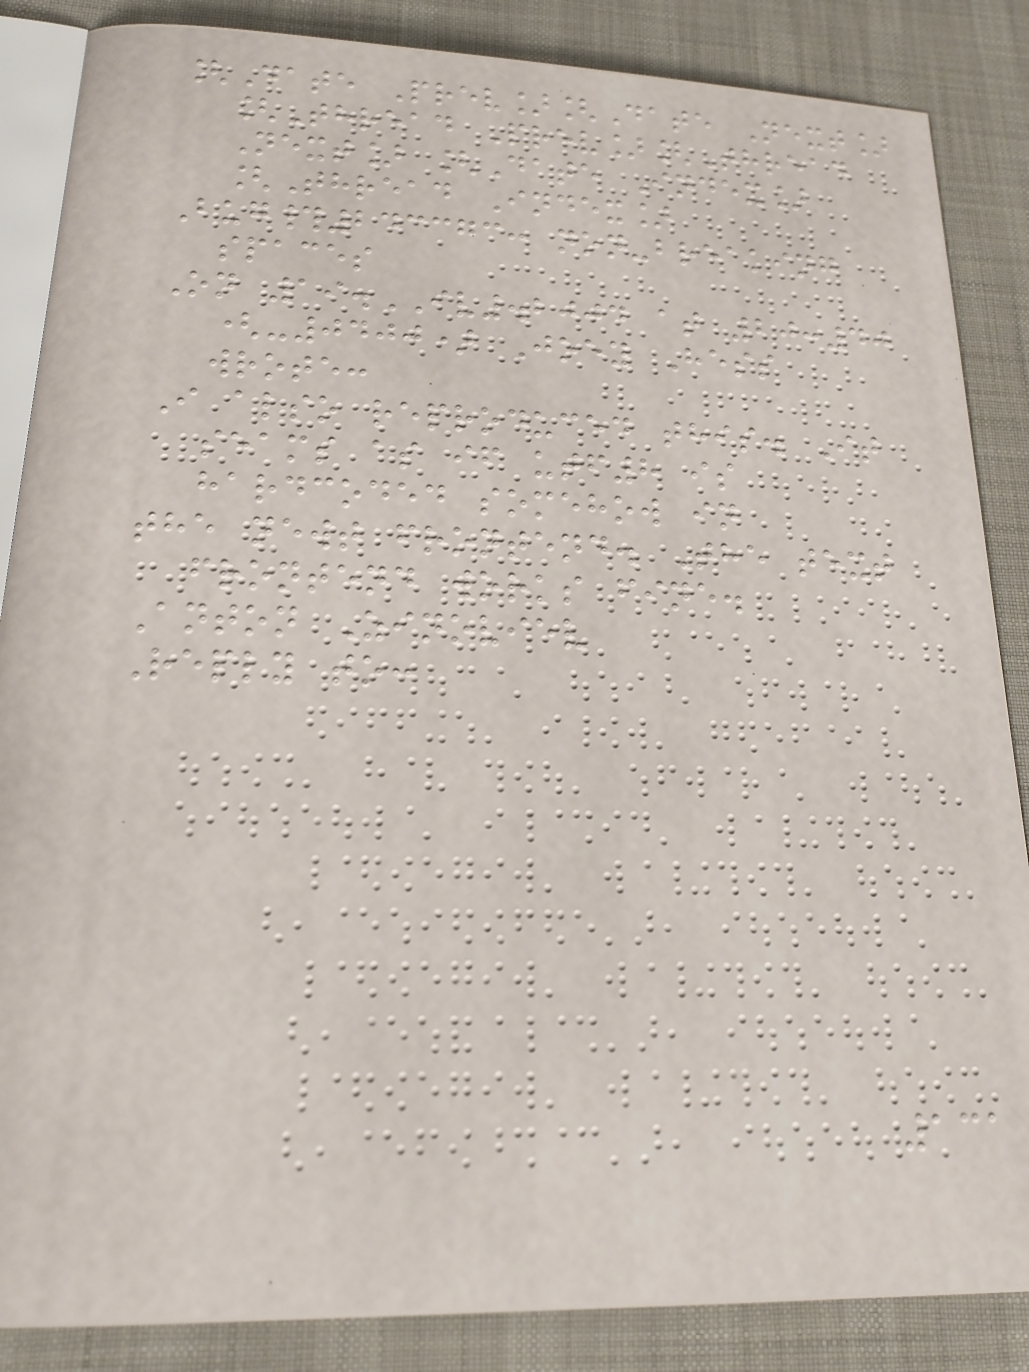[Date Prev][Date Next]
[Thread Prev][Thread
Next] [Date Index]
[Thread Index]
Bug#243373: non-breaking
spaces
On 19.IV.2004 at 20:40
(-0400) Joey Hess
wrote:
I also reproduced this. It
seams as if utf8 is
hardcoded somehow in
the newt frontend. The text
frontend works fine.
Anton Zinoviev
Reply to:
131
